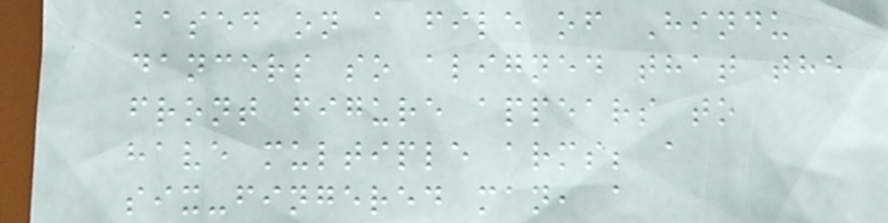based on a file of Hindu
dancers so aligned that the
front figure appears to
have multiple arms; a
six-fingered man, a
